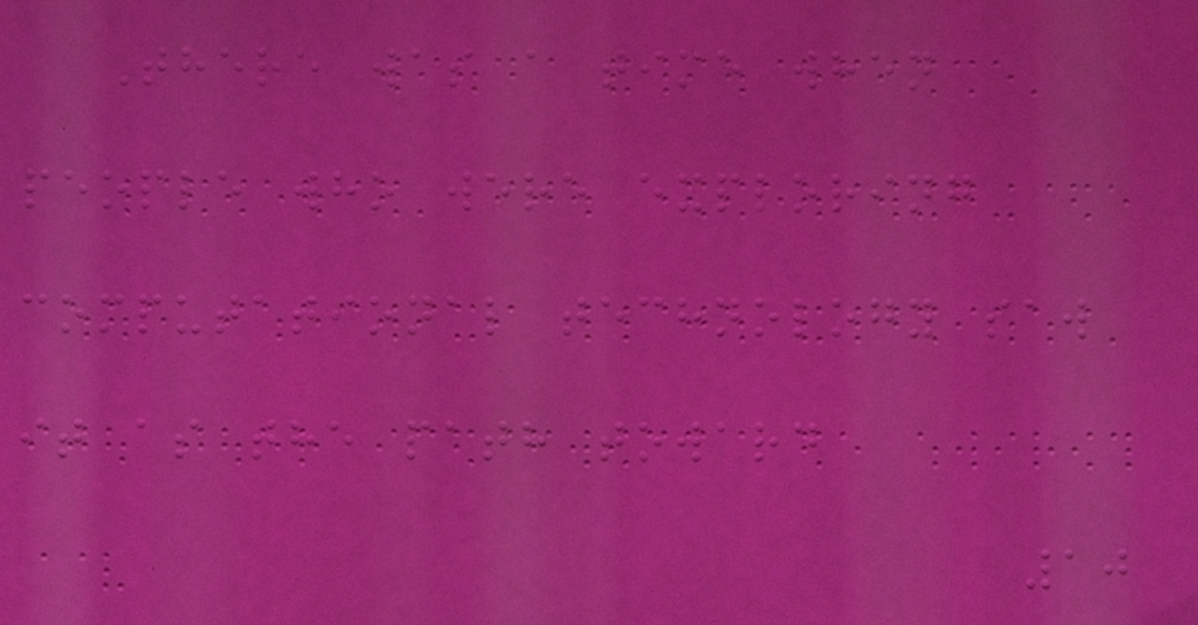There was a time when
people who were exploring
computational technology saw
it as the path toward
10
